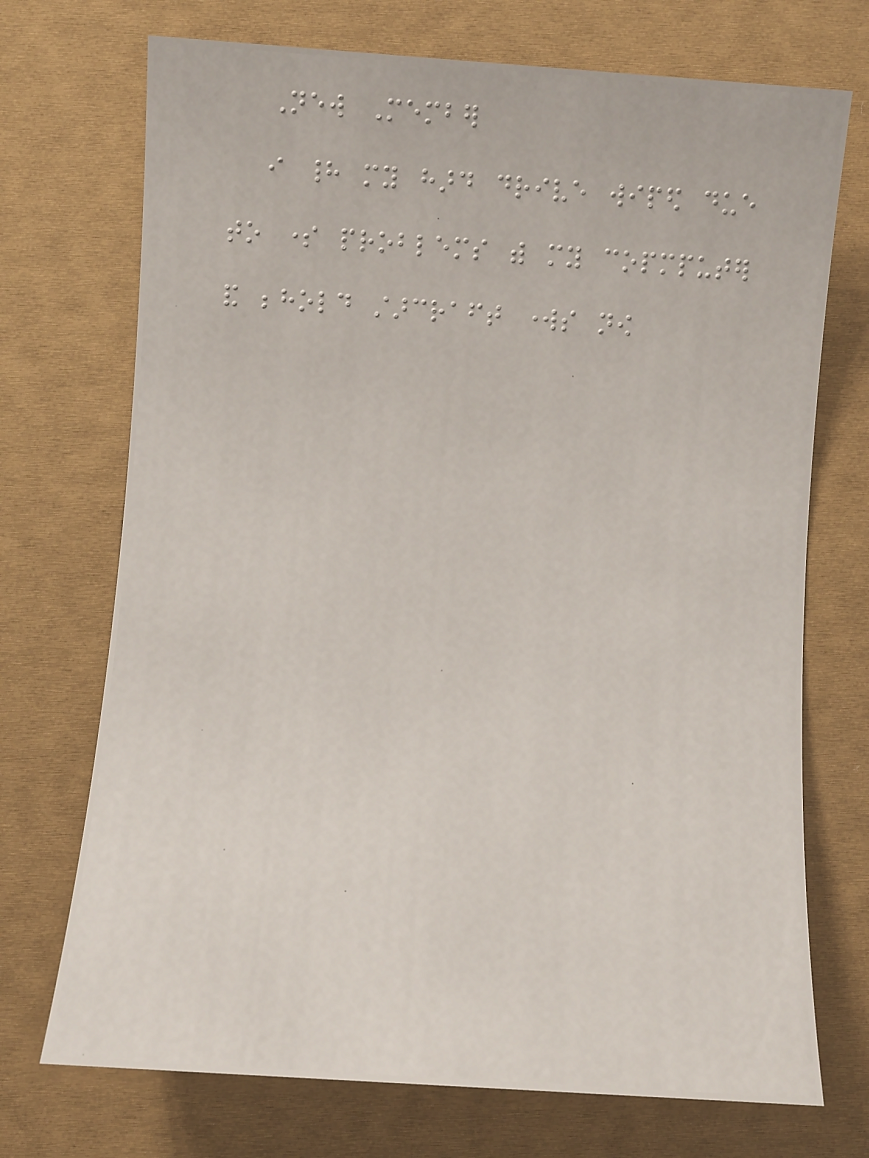New Member
i had my hard drive wiped due
to some problems with my copmputer
and behold starcraft works now
